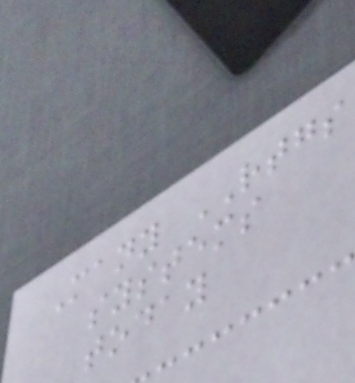Many RTGS
systems
today
